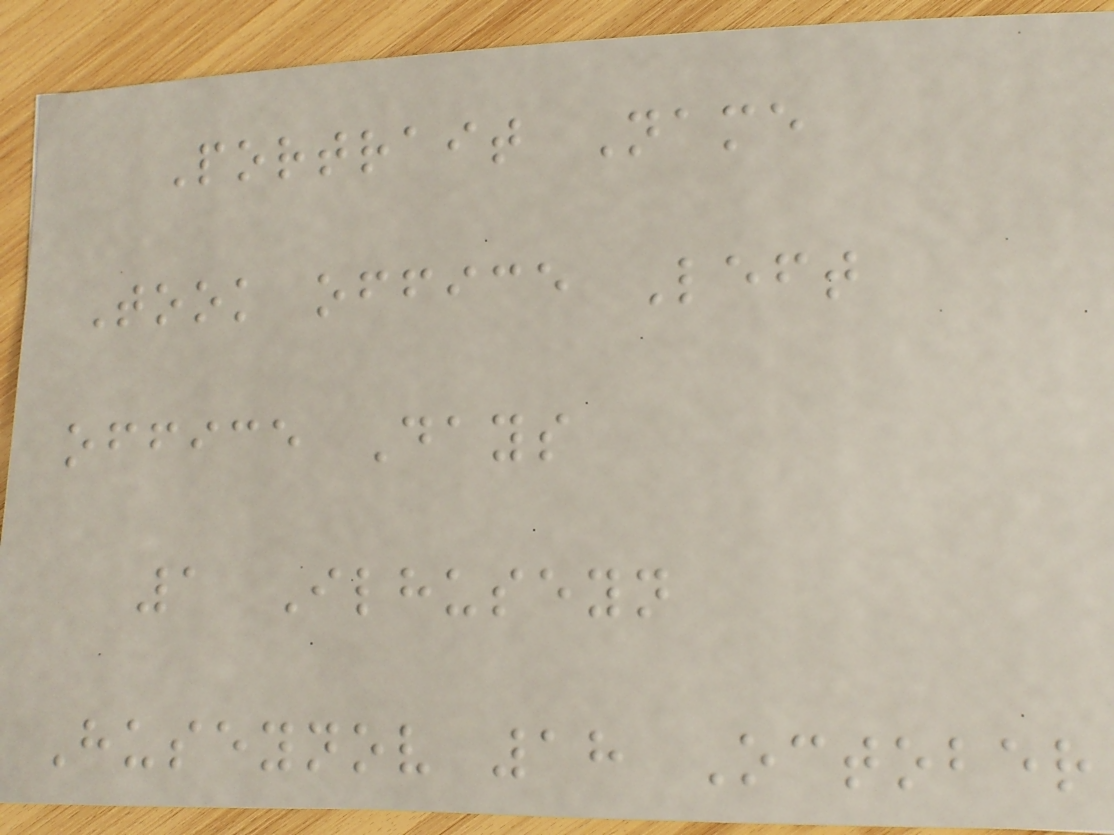Portrait Name
Took office Left
office Days
1 Ilhuseyn
Huseynov 18 October
